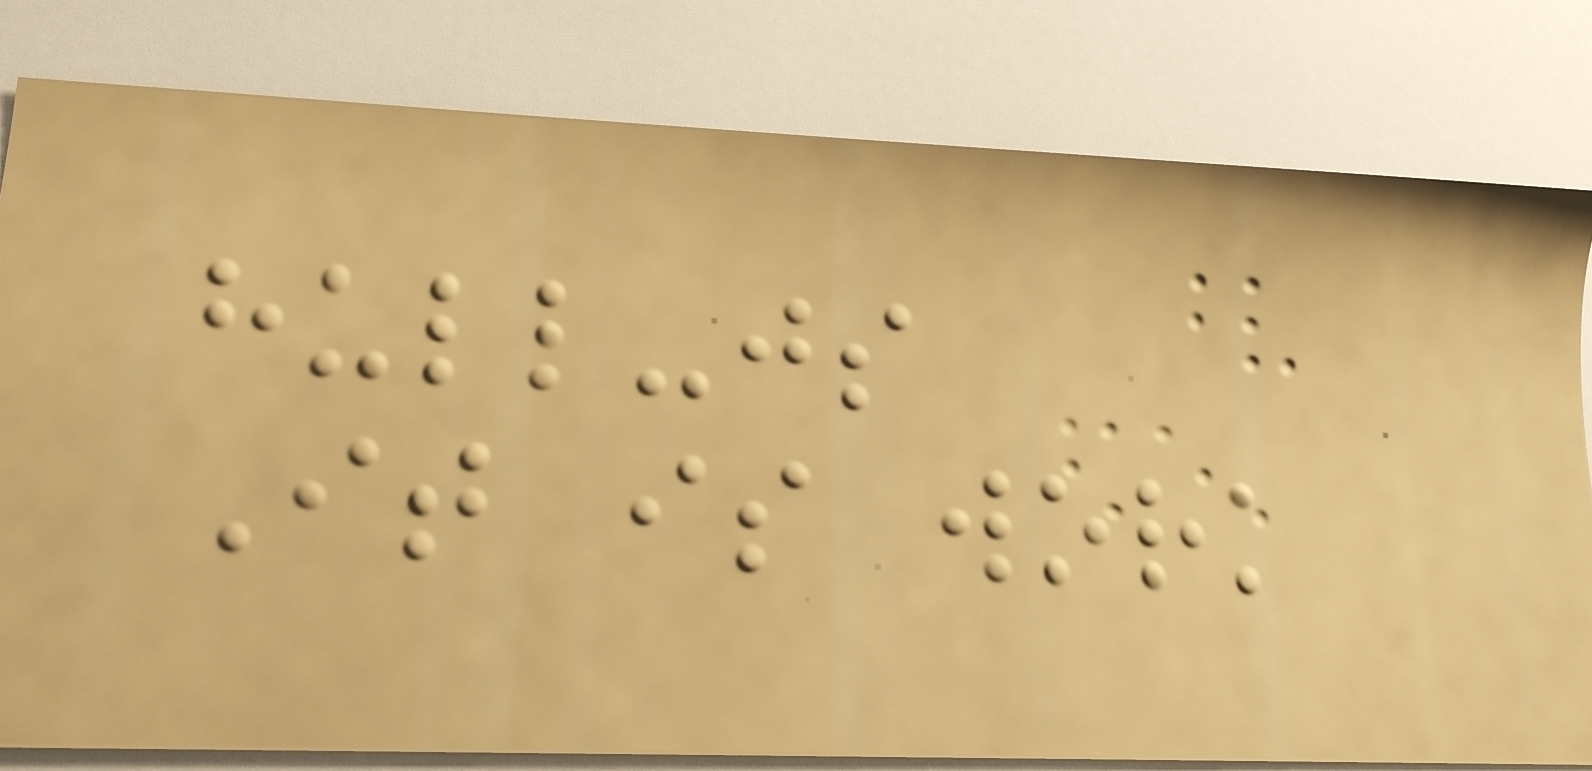hull-js
It is work
